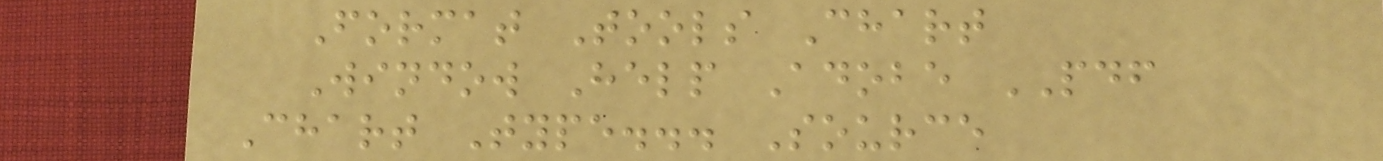Format Tools Chart
Window Help Adobe PDF
Chart Type... Source
